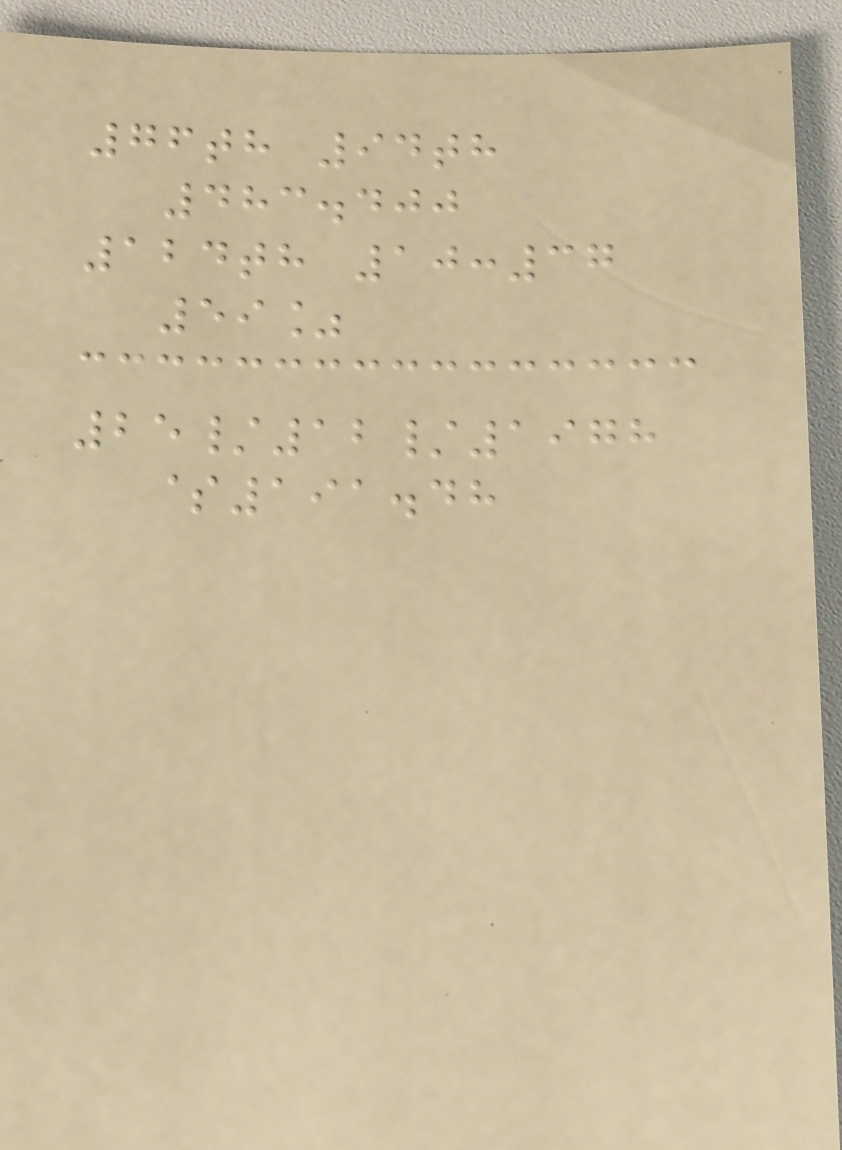76th 94th
483.400
124th 10:37
59%
25/12/1978
$191.48
